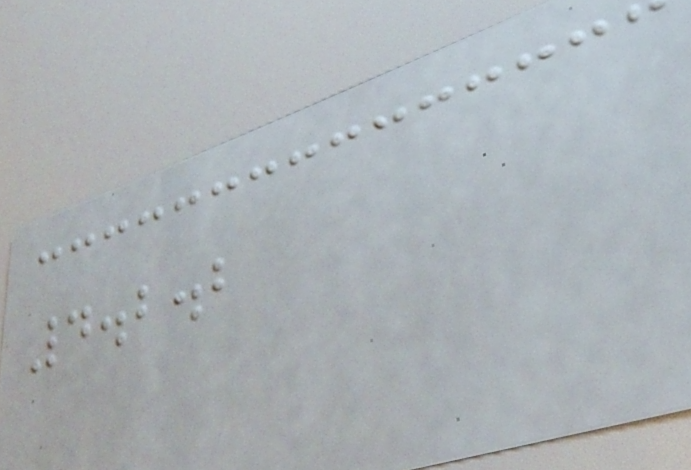4.2.2
